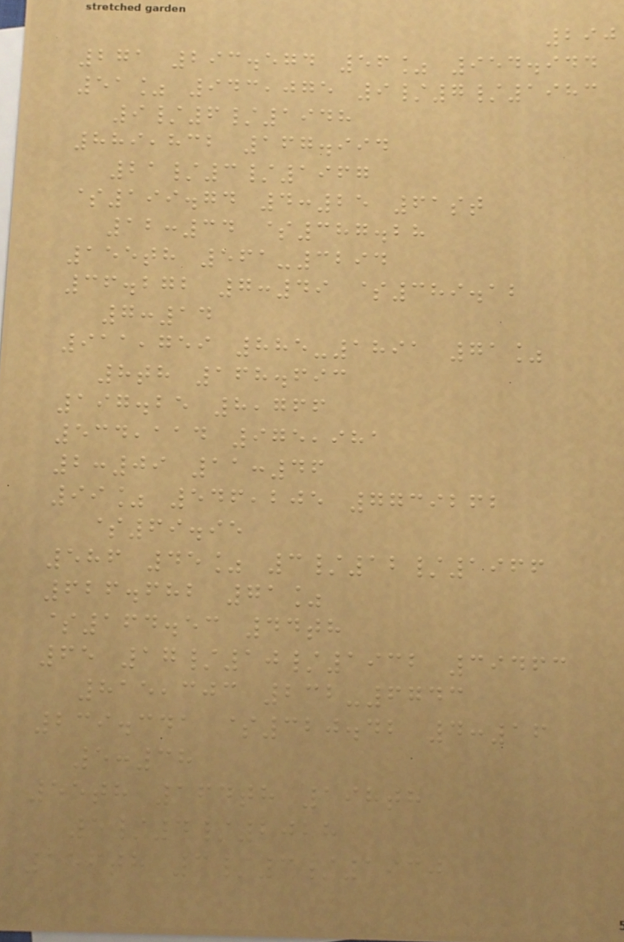290
271 293.574 56% 954.944
51% 943,075 9/7/1983
9/6/1948
889,832 167.994
21/3/1967
$199.74 4:25 61st
12:34 $387.28
155th 561-3294
36.272 7:49 $389.12
7:14
911,759 885-1891 71%
8th 168.693
197.25 8,766
534,114 975,981
2:09 11:46
99% 546,205 7739262
$69.95
586 45% 3/12/1966
626.682 71%
$164.53 44th
65 17/10/1932 39463
815,303 232-6743
239.341 $320.42 4:16
5:38
55th 164th 198th
5/4/2028
156th 3/3/1930
